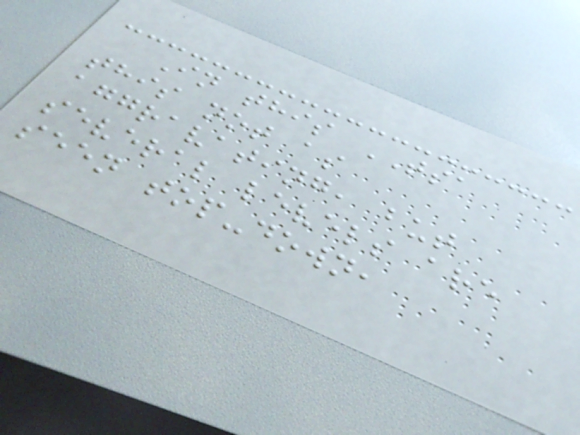In this TSA
this not as
aggravating, but
several levels are
seen top-down,
